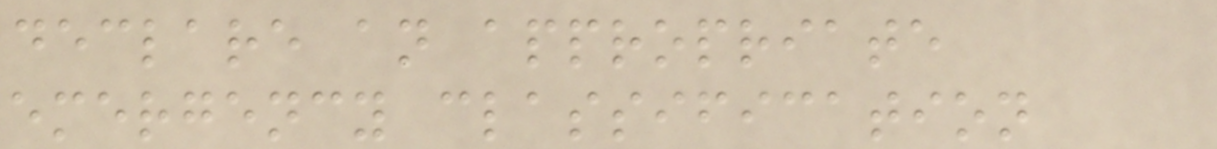declare an appropriate
emergency classification
